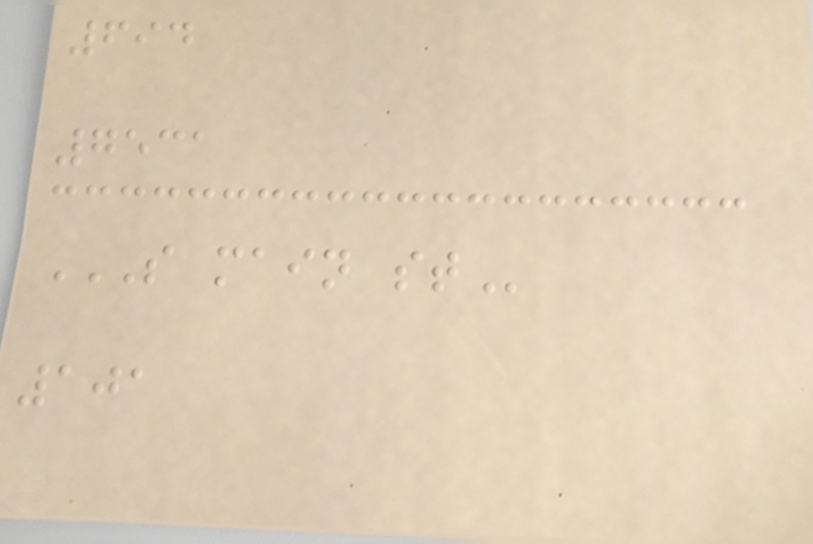694
7531
S MAIN ST
101
